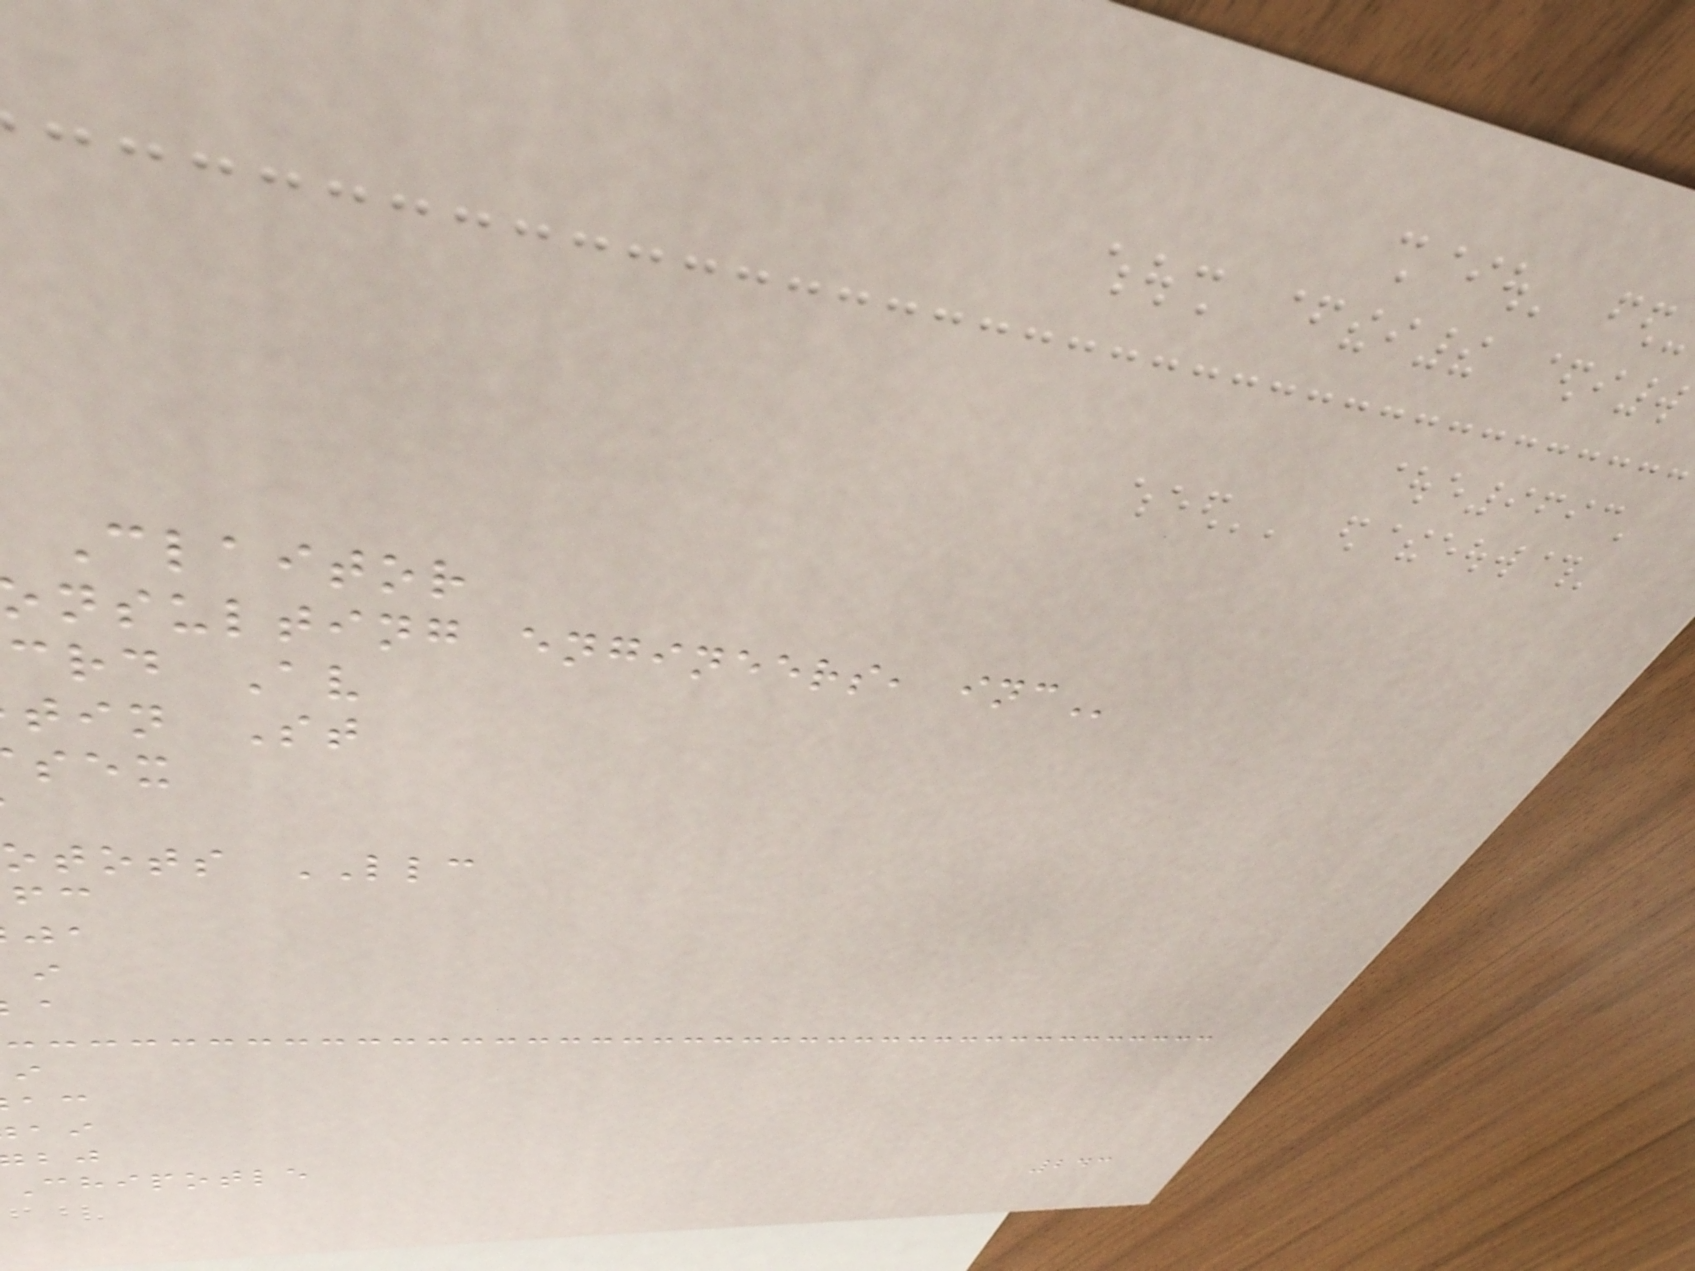Claitor
nsulting engineers,
crd Av
tin St
otots LLC
chipotle
243
